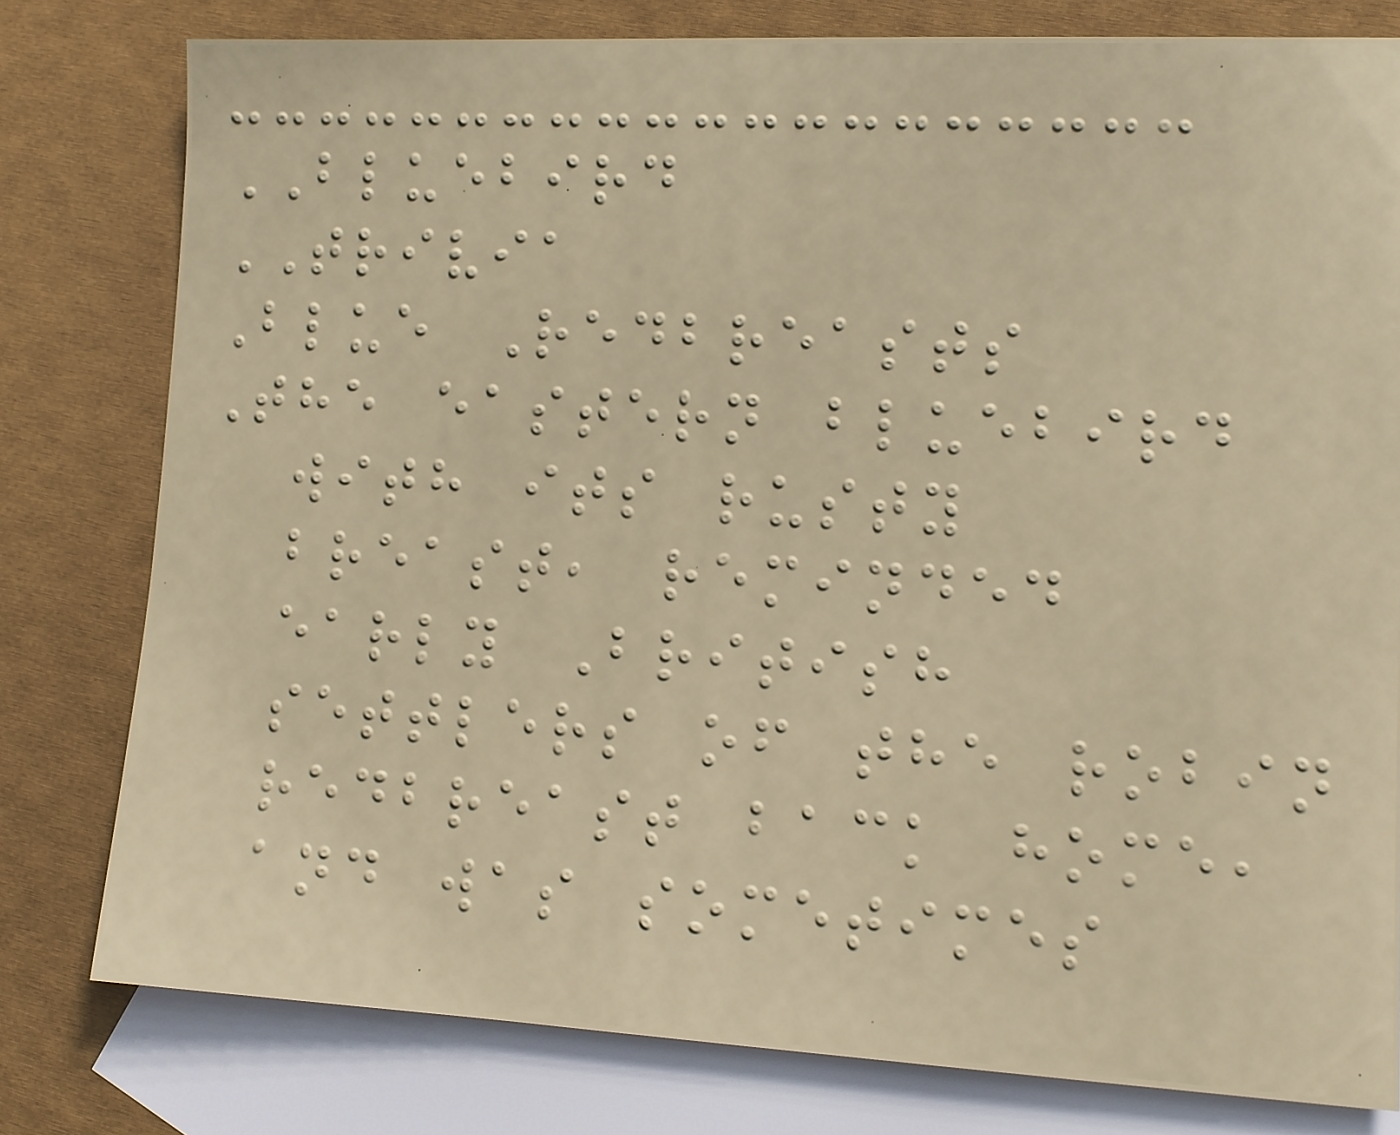BLUEBIRD
TRIVIA
Blue Redbreasts
The eastern bluebird
with its rusty
breast, reminded
early British
settlers of the robin
redbreast back home,
and was sometimes
